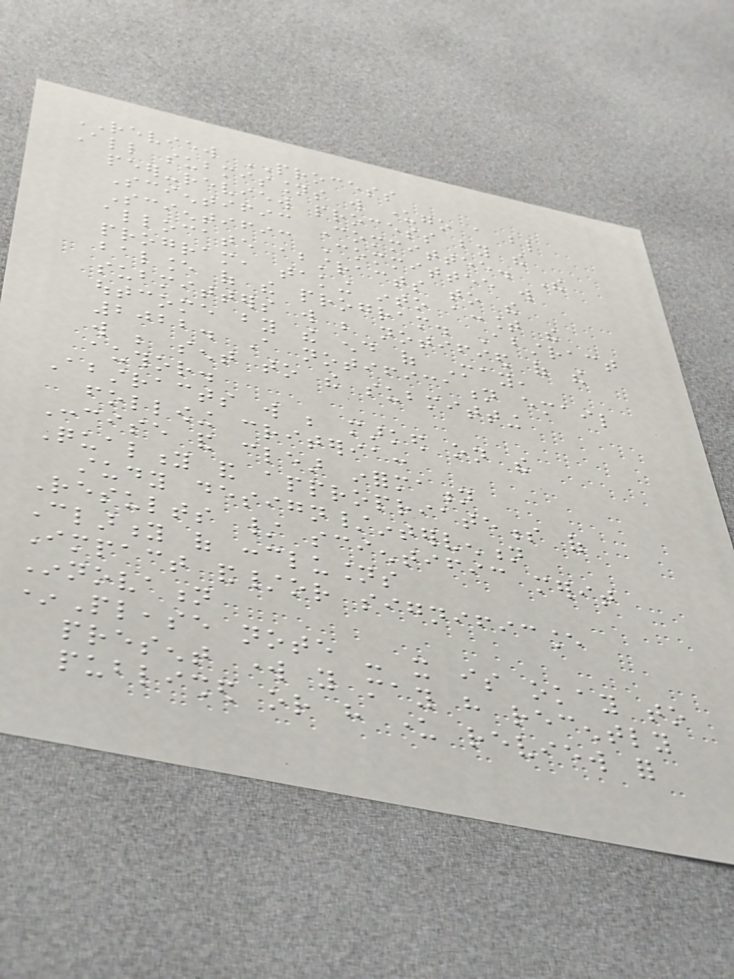REVIEW PROCESS
All submissions will undergo a blind
peer-review process by the
Scientific Committee. The
Scientific Committee will
allocate abstracts to the
program, taking into account the
balance of the program. Abstract
submitters will be notified of the
outcome by the end of May,
2022. A notification email
will be sent to the submitting
author.
Abstracts will be marked on the
following criteria:
Concise and clear information
Quality and appropriateness of
study design/intervention
Results / scientific merit
Clarity of conclusions
Impact and/or significance
Innovation
*Please note - it is okay to
present work you may have recently
published or have under review for
